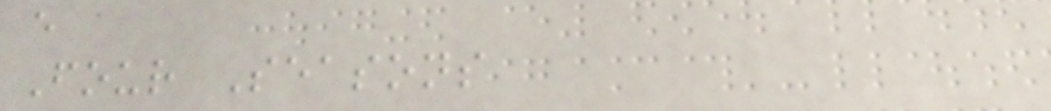e
Four Seasons
